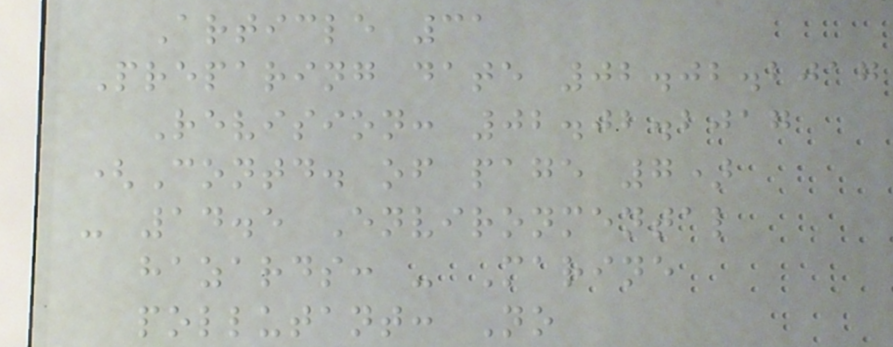Article 31
Preparing date 02.02.2017
Revision: 02.02.2017
(Contd. of page 7)
- 14.5 Environmental
hazards: - Marine
pollutant: No
